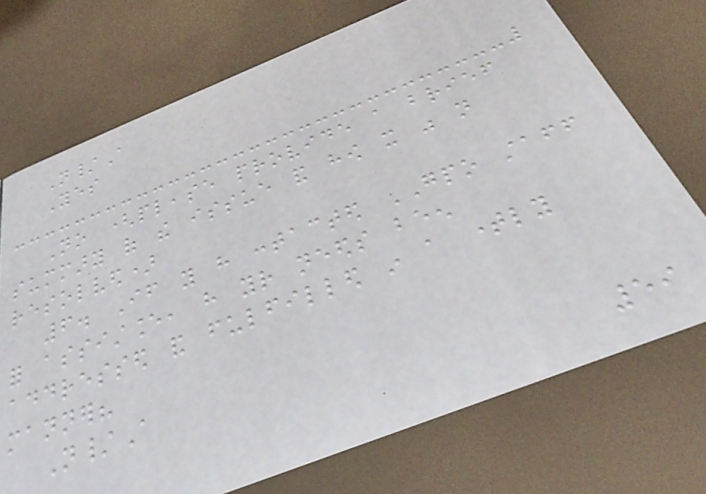N/A
Yes
No (please provide a brief
summary of the issue and how it was not
resolved)
6. If you have contacted GPO staff
for assistance, have your needs been
addressed and fulfilled in a timely
manner?
N/A
59
